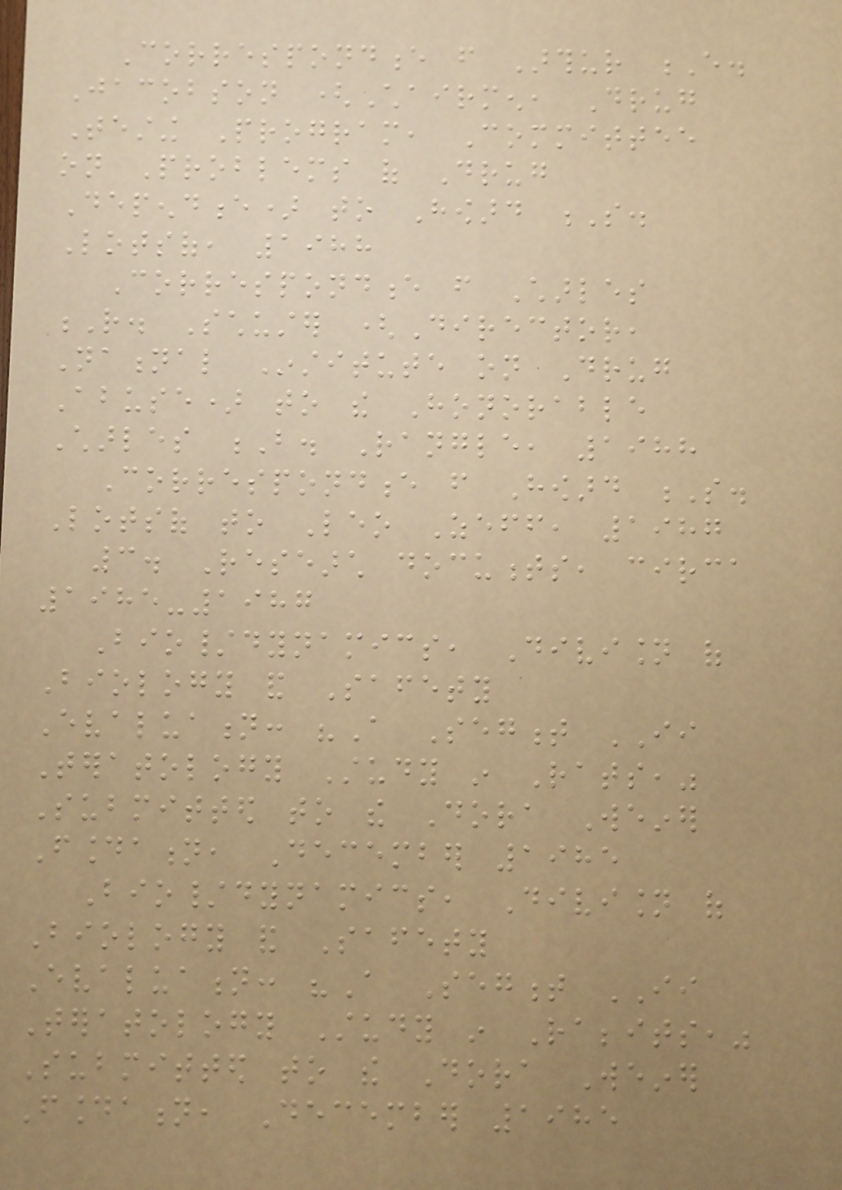Correspondence from Arthur E.
Jacobson (Chairmen, Drug
Testing Program, Committee
on Problems of Drug
Dependence) to Howard S.
Lotsof, 1988
Correspondence from Charles
R. Schuster (Director,
National Institute on Drug
Abuse) to the Honorable
Charles B. Rangle, 1988
Correspondence from Howard S.
Lotsof to Leo Zeff, 1987
3. Research documents, circa
1985-1987
Bio/dynamics, Division of
Biology and Safety
Evaluation: "A Segment II
Teratology Study in Rats,"
Submitted to the Dora Weiner
Foundation, December 1985
Bio/dynamics, Division of
Biology and Safety
Evaluation: "A Segment II
Teratology Study in Rabbits,"
Submitted to the Dora Weiner
Foundation, December 1985
